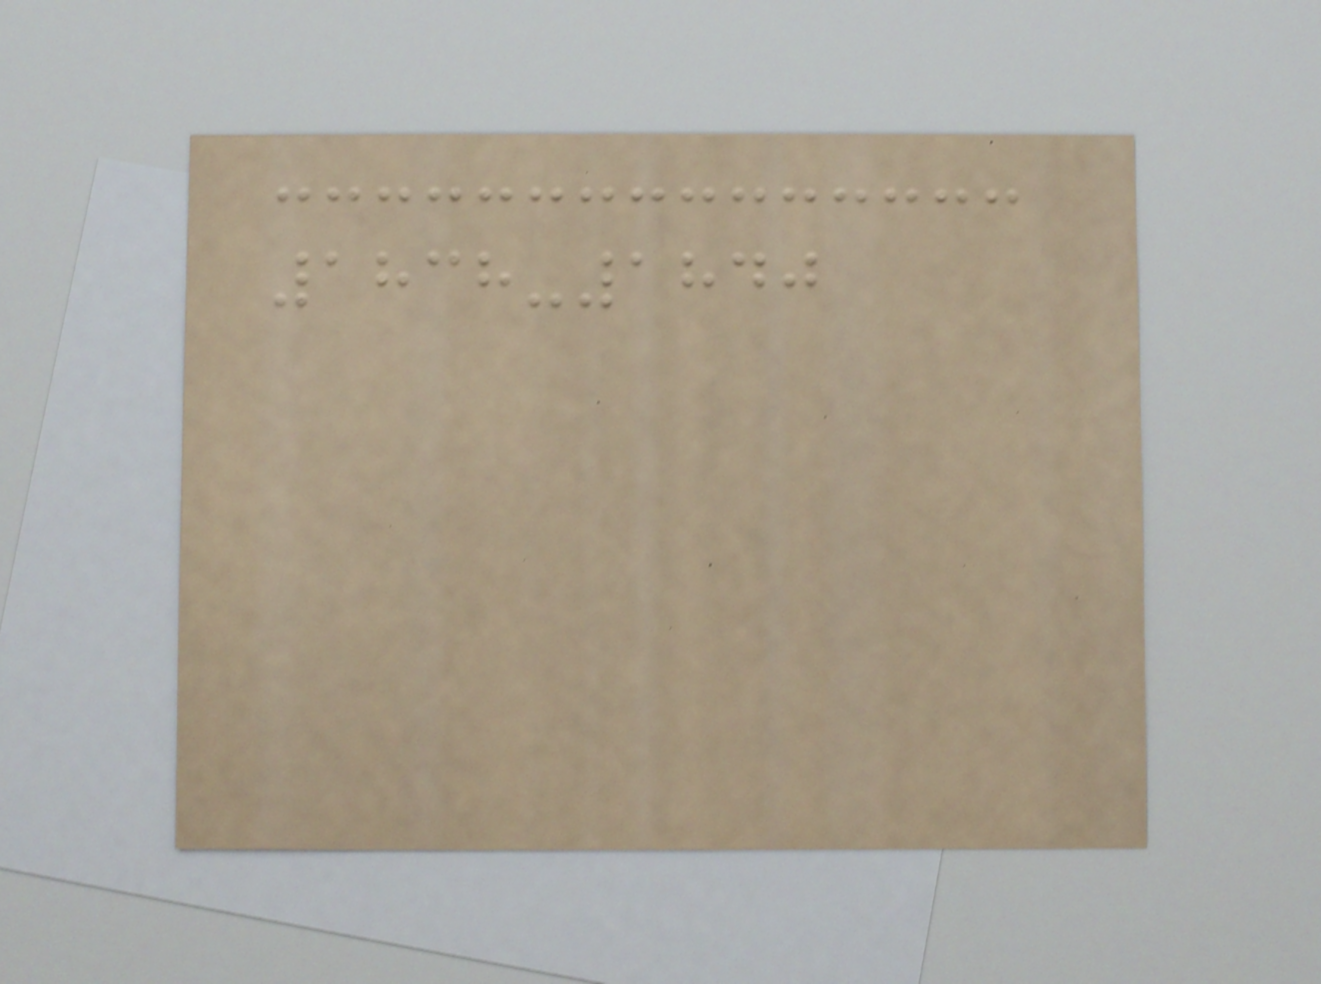1838-1840
